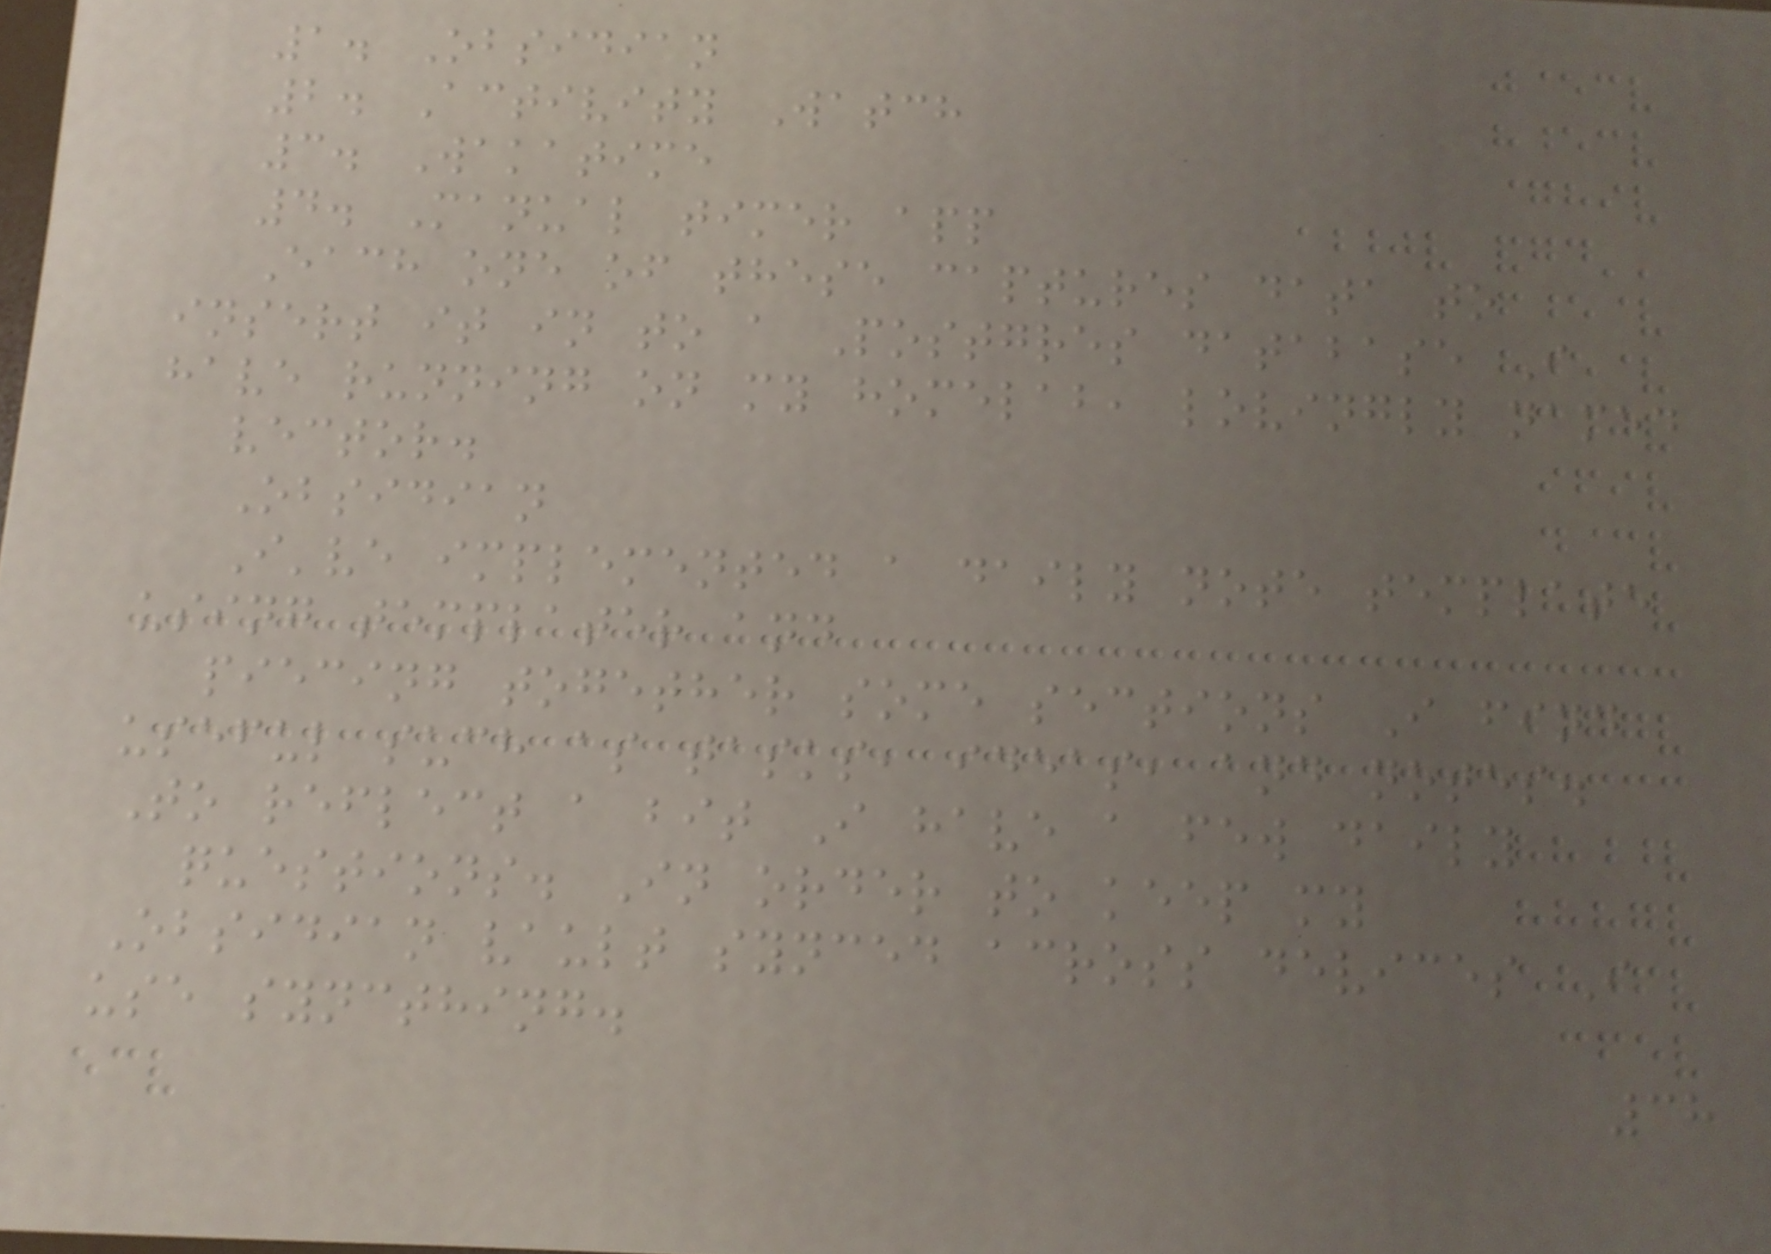1. Obsidian
2. Activity Watch
3. Wakatime
4. Manual timer app
Each one of these captures data to
insert it in to a Postgres database I
have running on my homelab, lovingly named
vector.
Obsidian
I've implemented a daily note template
using templater and
piecing together some sections I find
useful such as tasks, ideas, and notes.
To reflect a bit I have a few daily
questions. In order to keep my
Obsidian vault synced across devices I
use syncthing.
38
